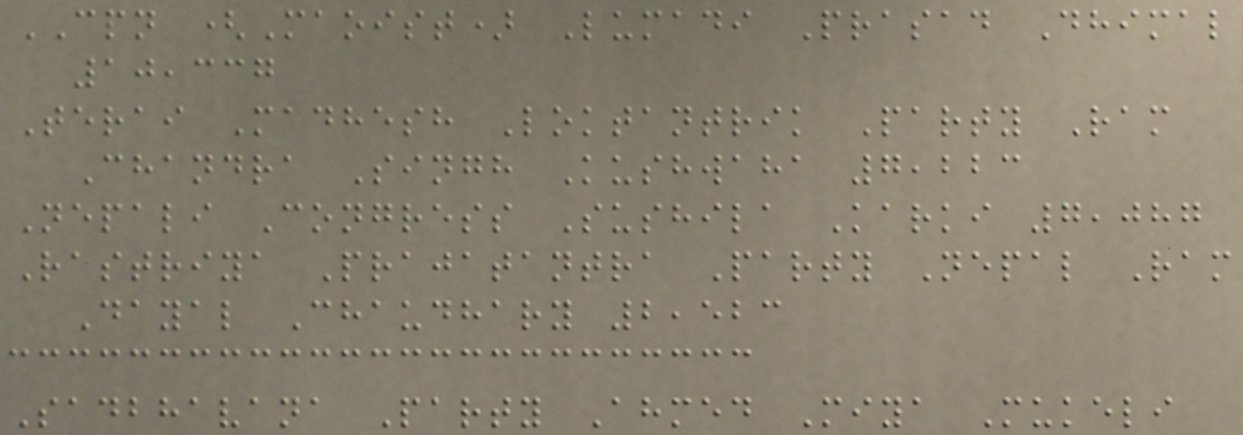CPN (Maoist) Lumadi Prasad Dhimal
10,337
Terai Madhesh Loktantrik Party Ram
Chandra Singh Kushwaha 7,223
Nepali Congress Sushila Karki 7,087
Rastriya Prajatantra Party Nepal Ram
Dayal Chaudhary 2,523
Sadbhavana Party Ahmed Miya Mukeli
